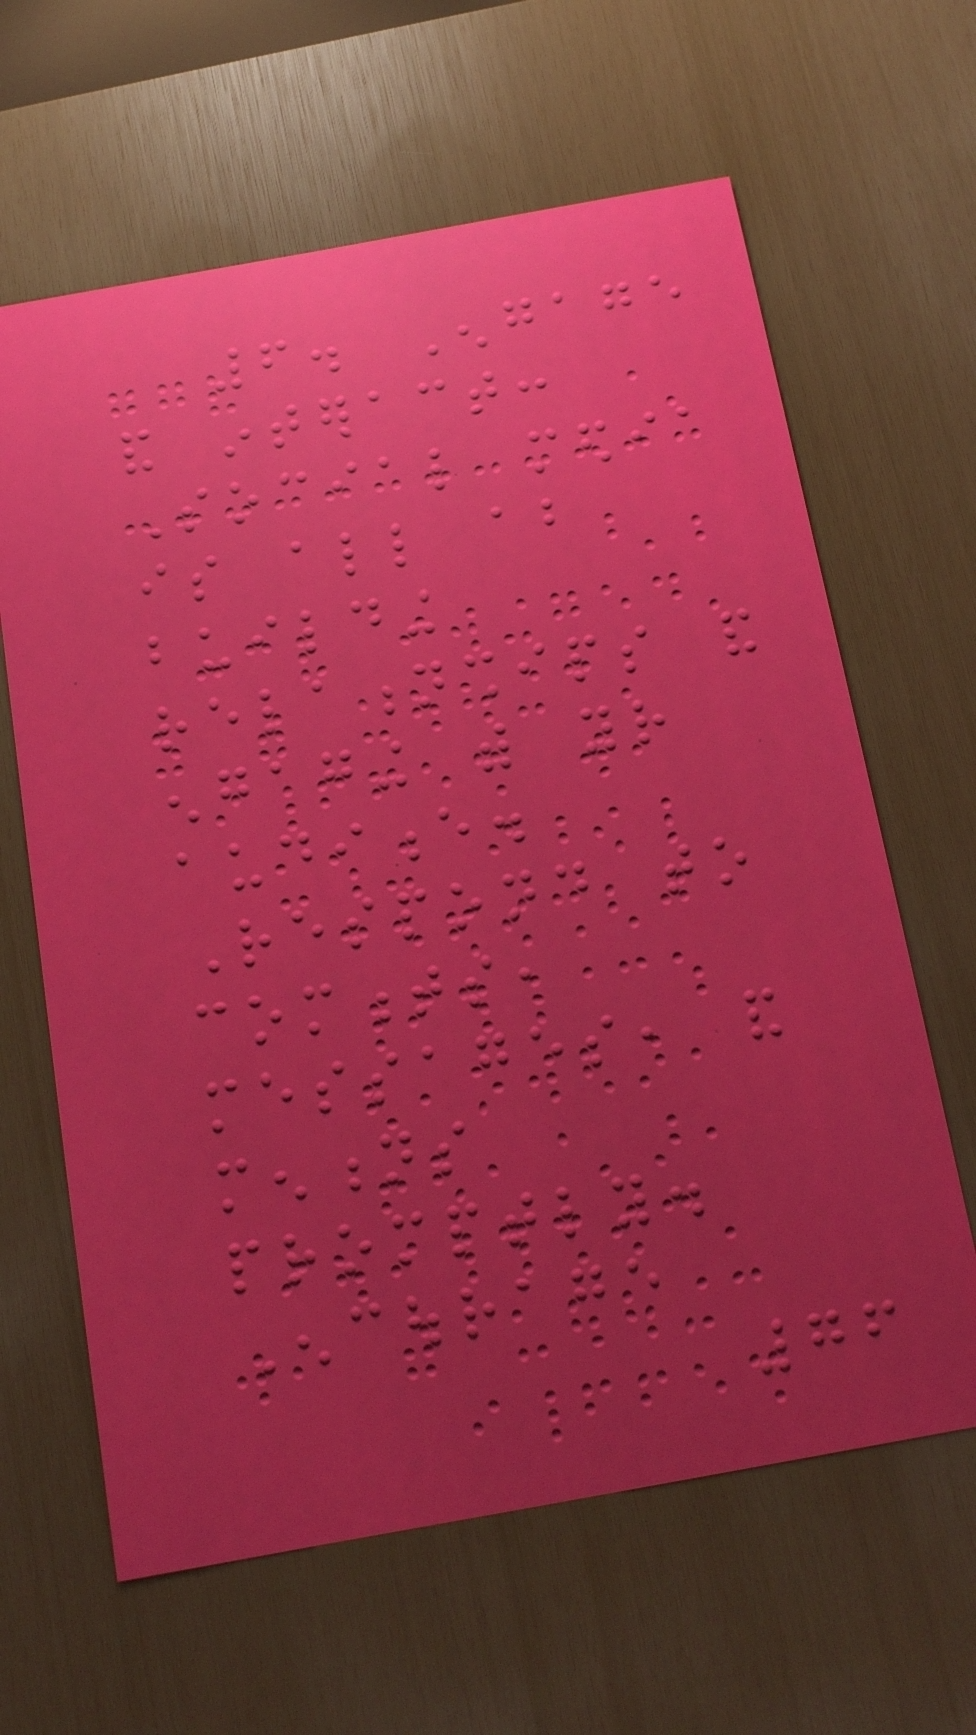6. Engage
and interact:
Social media
is all about
building
relationships and
engaging with your
audience.
Respond to
comments,
messages, and
mentions
promptly.
Encourage
76
